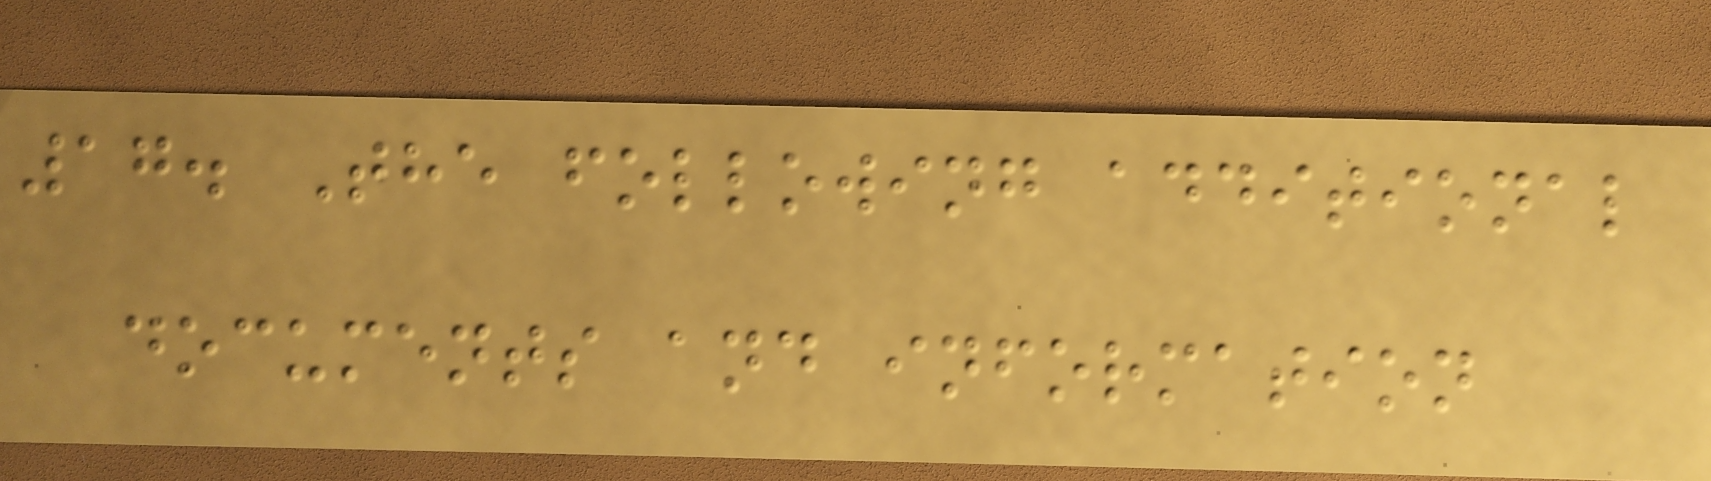17. The following additional
documents and information
